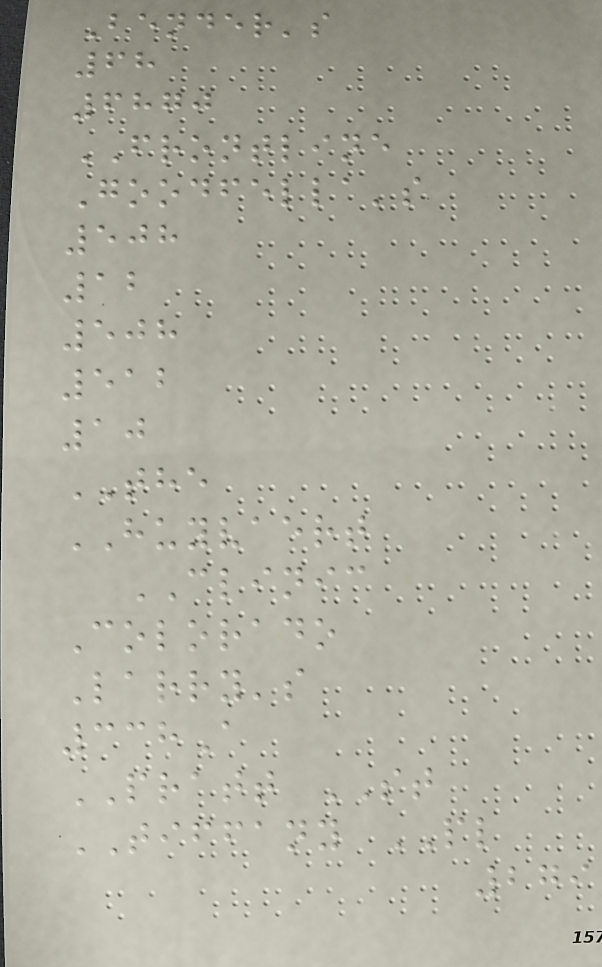Bender's
68
6870
FRONTLINE
Goodfella's
508
12
508
512
10
THE
HUYVAERT
CLINIC
Colorado
Larry's
338A
PRATT ST
TIFFANY PL
279
